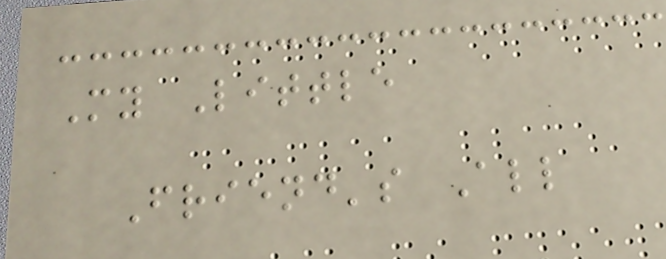My Little
Friend's All
